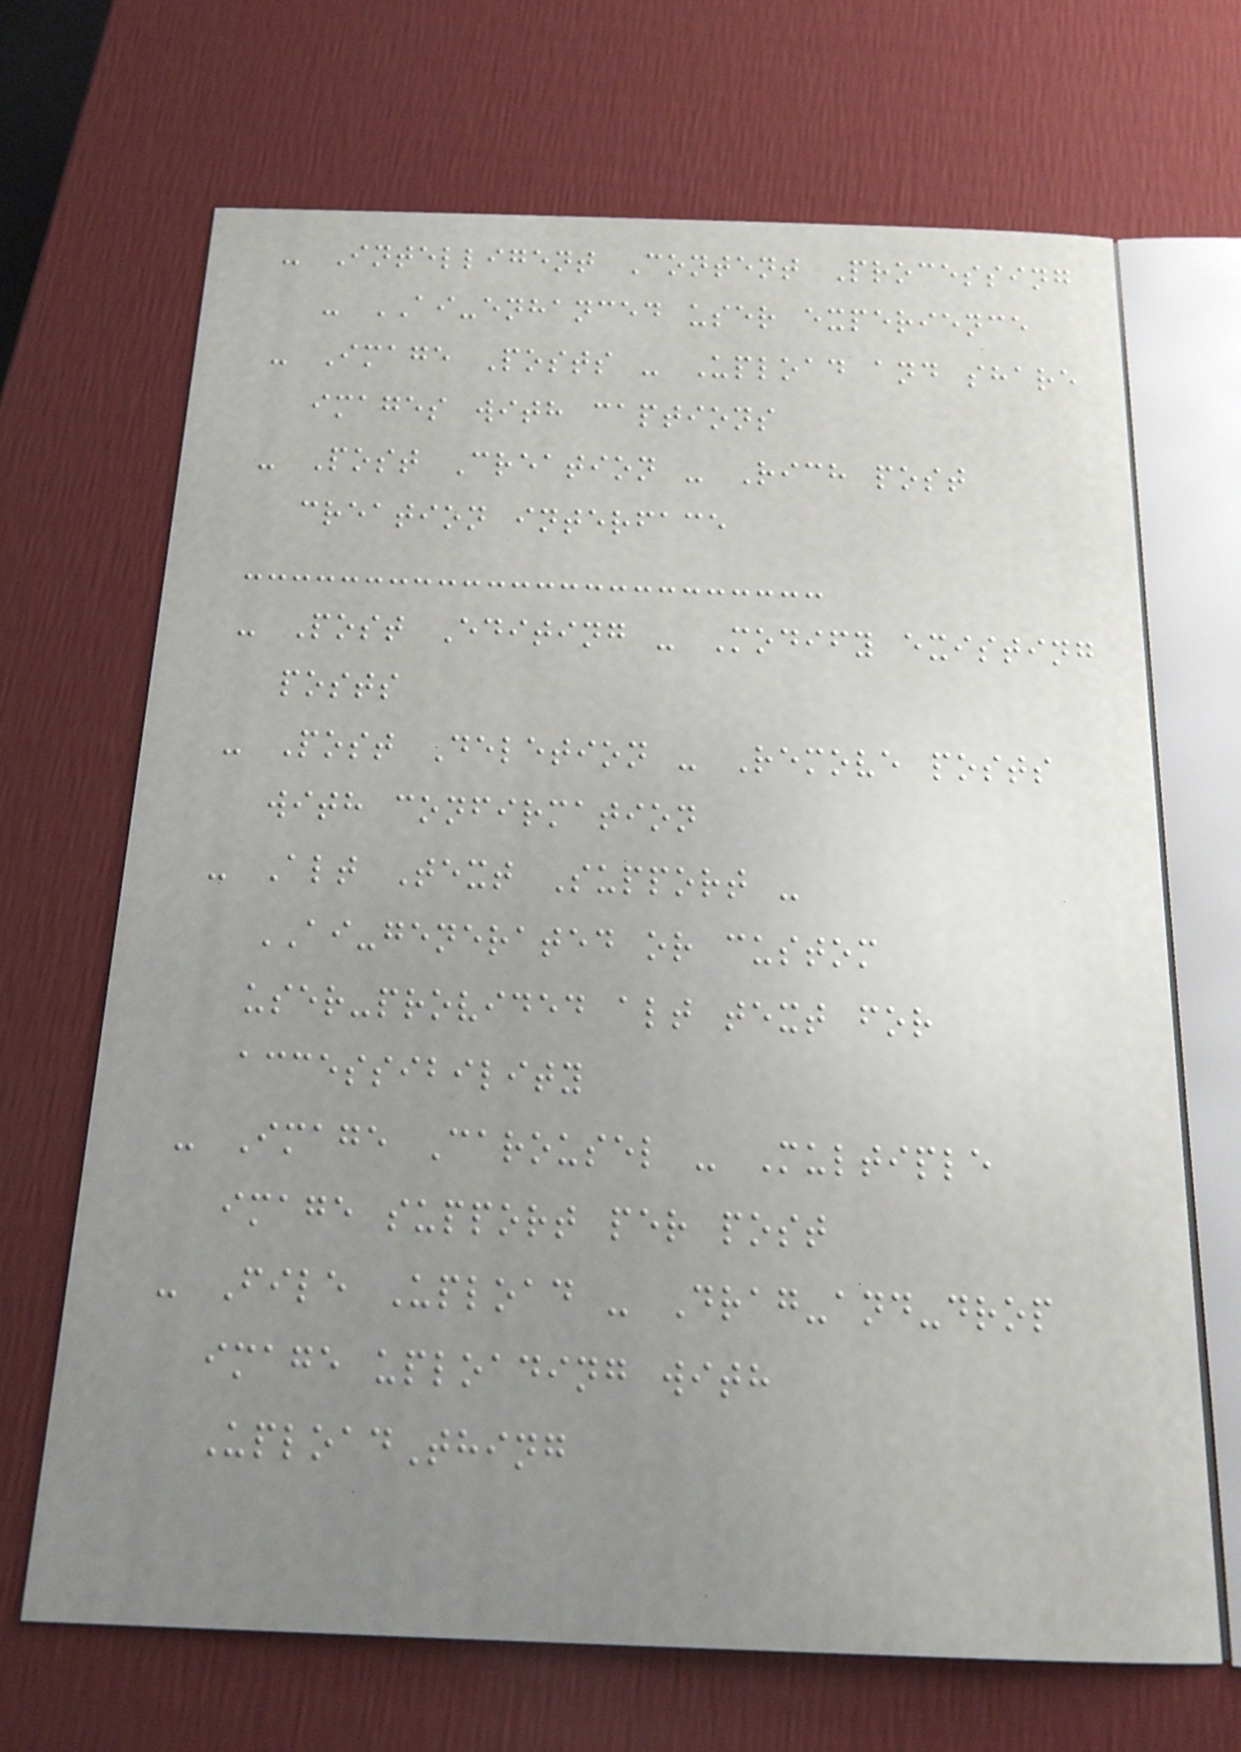- Intelligent Content Processing
- AI-enhanced user experience
- Image Posts - Upload and share
images with captions
- Post Creation - Rich post
creation interface
- Post Editing - Modify existing
posts
- Post Deletion - Remove posts
with confirmation
- Alt Text Support -
AI-generated or custom
user-provided alt text for
accessibility
- Image Carousel - Multiple
image support per post
- File Upload - Drag-and-drop
image uploading with
UploadThing
